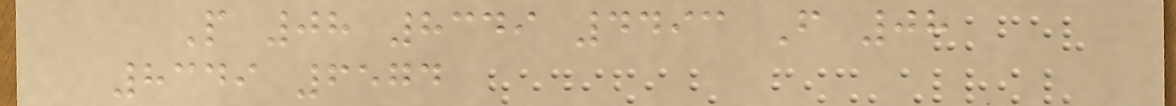P 08 8349 4493 F 08
8349 6574
